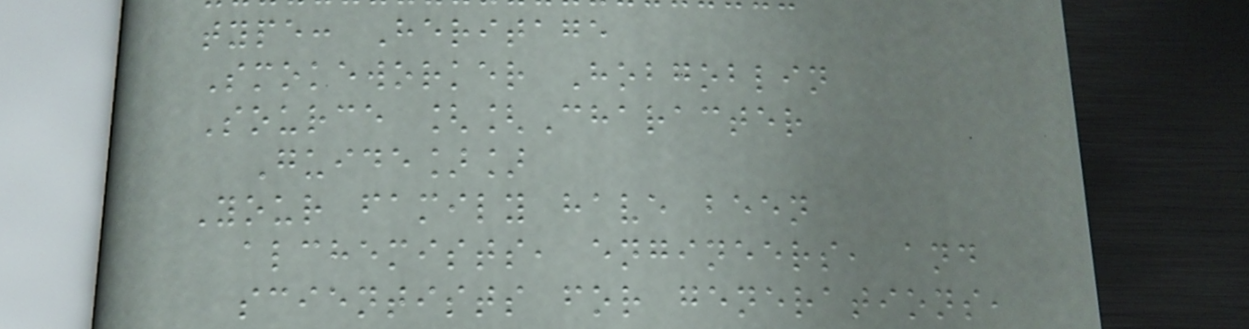type: Heritage
Smokeworker Hobgoblin
Source [[Character
Guide]]
Your family have been
alchemists, engineers, and
scientists for generations,
